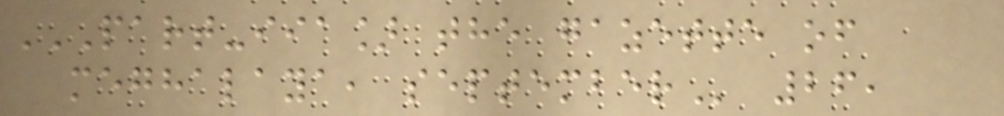PART-IIA] THE GAZETTE OF
MEGHALAYA, SEPTEMBER 26,
